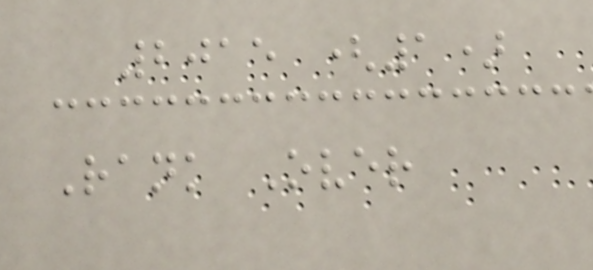2015 (1)
Rank Over
